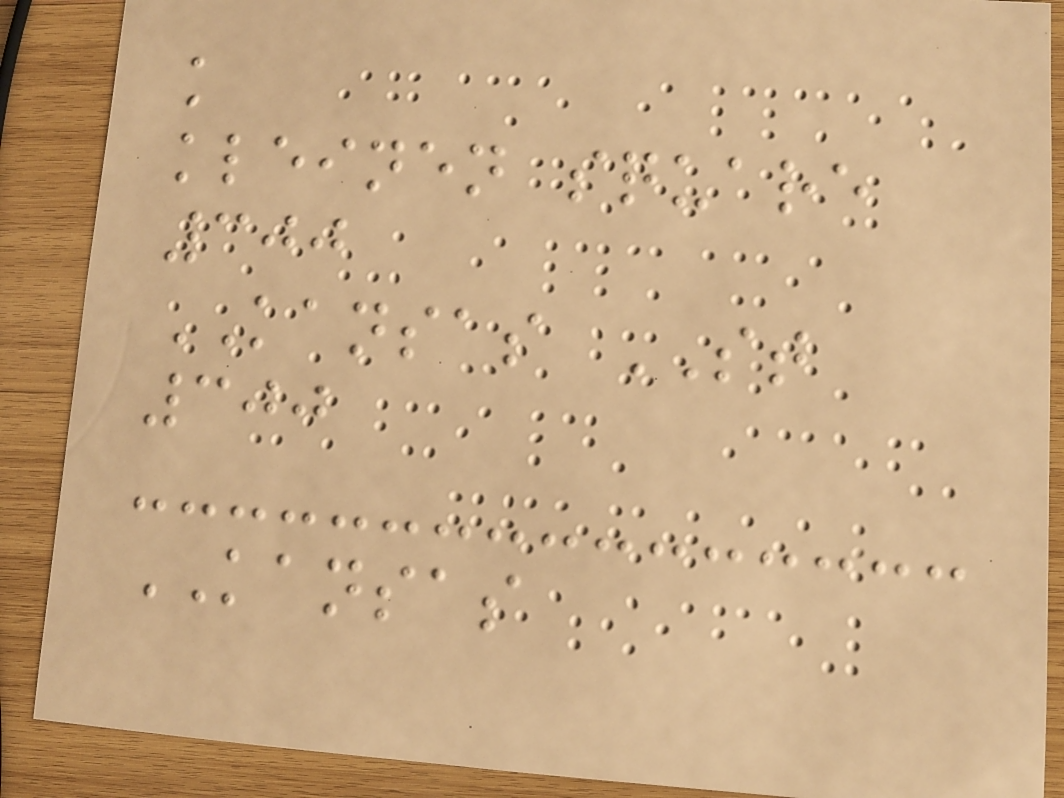k
kleinen square
300
KANSAS ST
300
KANSAS
